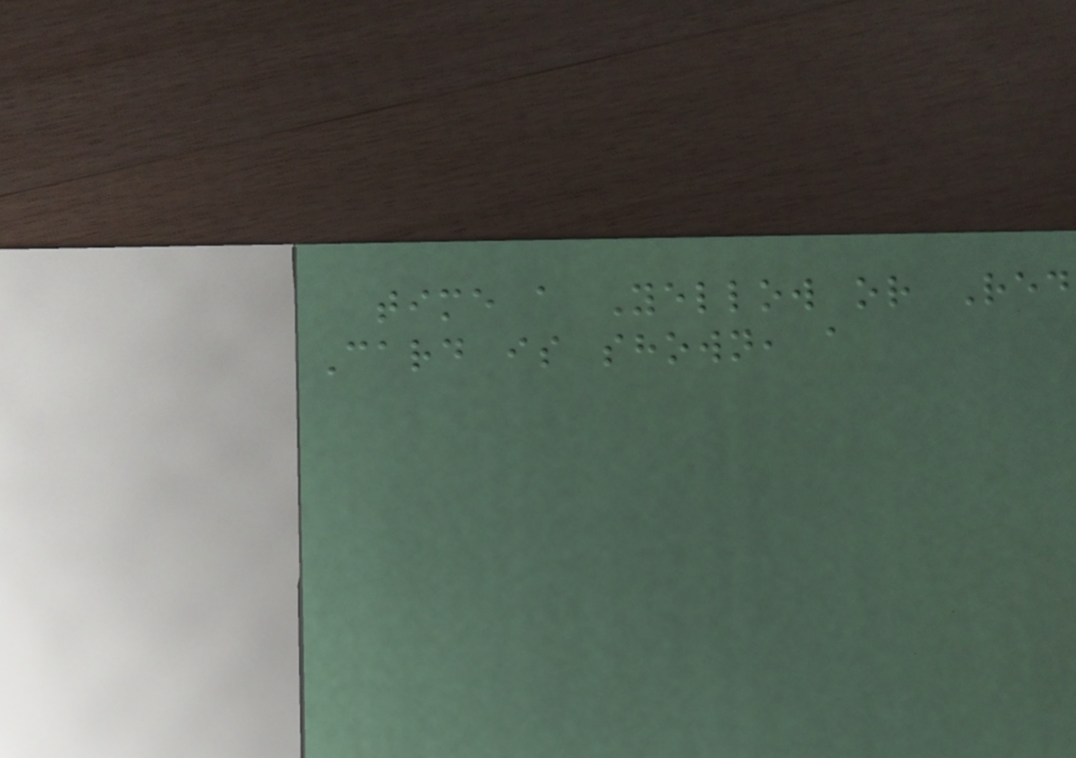time a Yellow or Red
Card is shown, a
